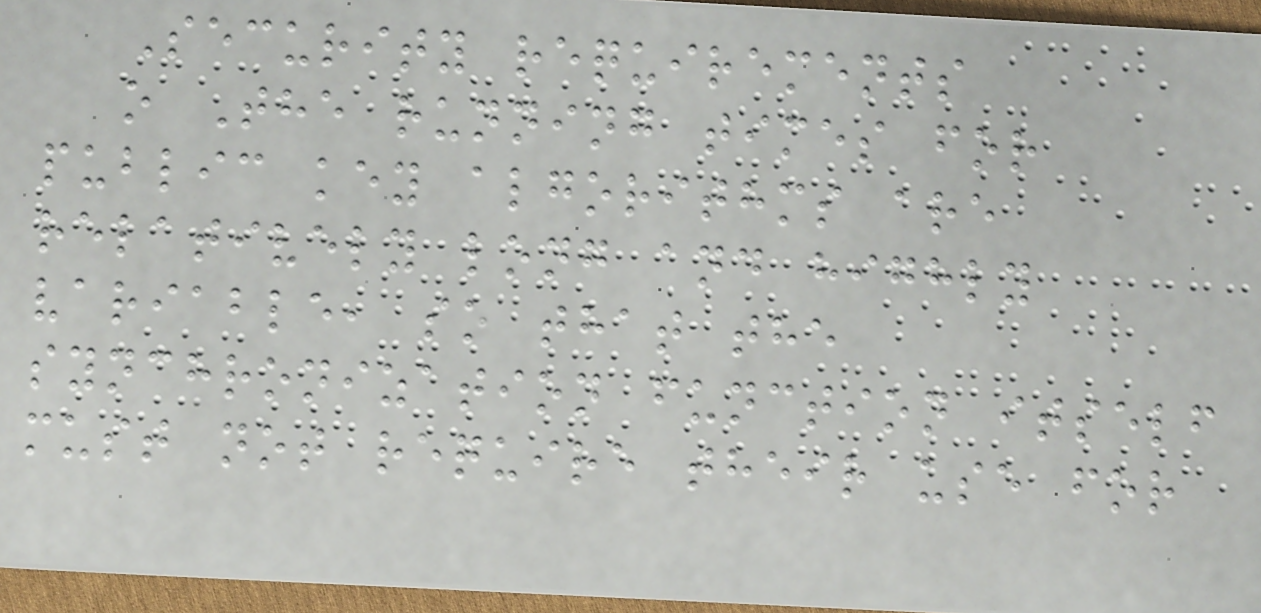Security requirements
o The running times for
public key algorithms are
relatively long and highly
variable, so that the
synchronization function itself
must not require their use for
